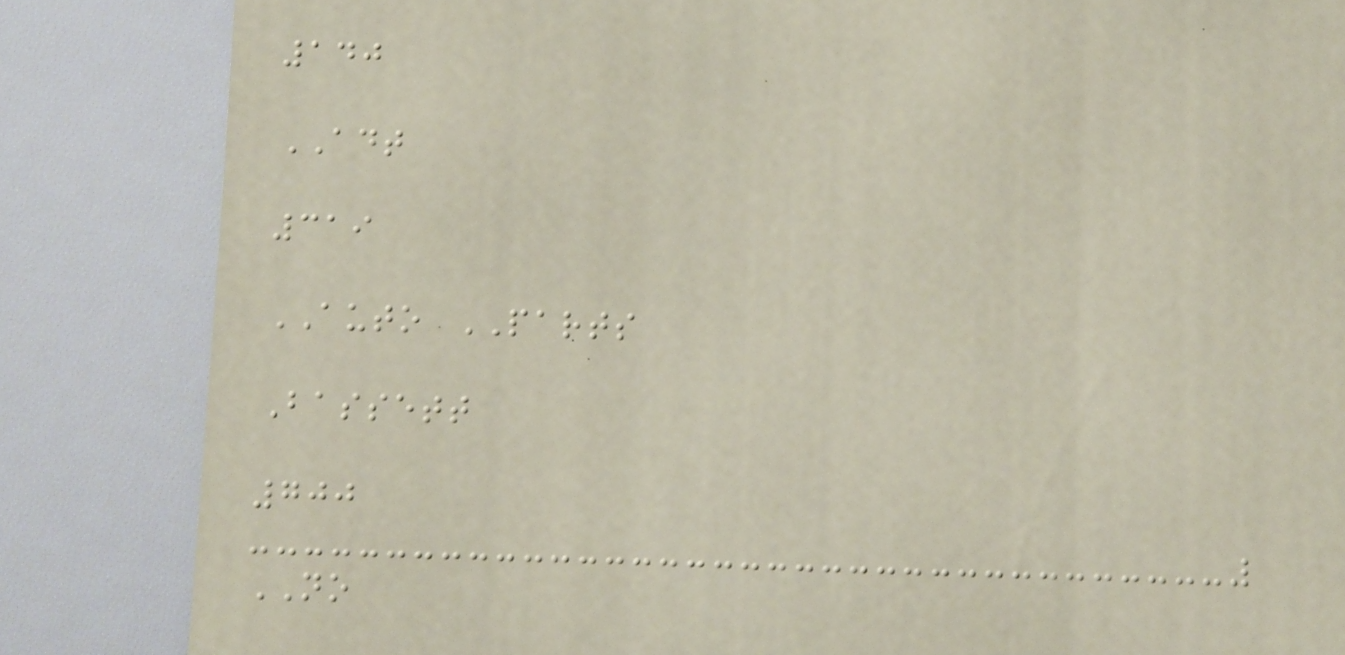140
ADT
319
AUTO PARTS
Bassett
700
NO
